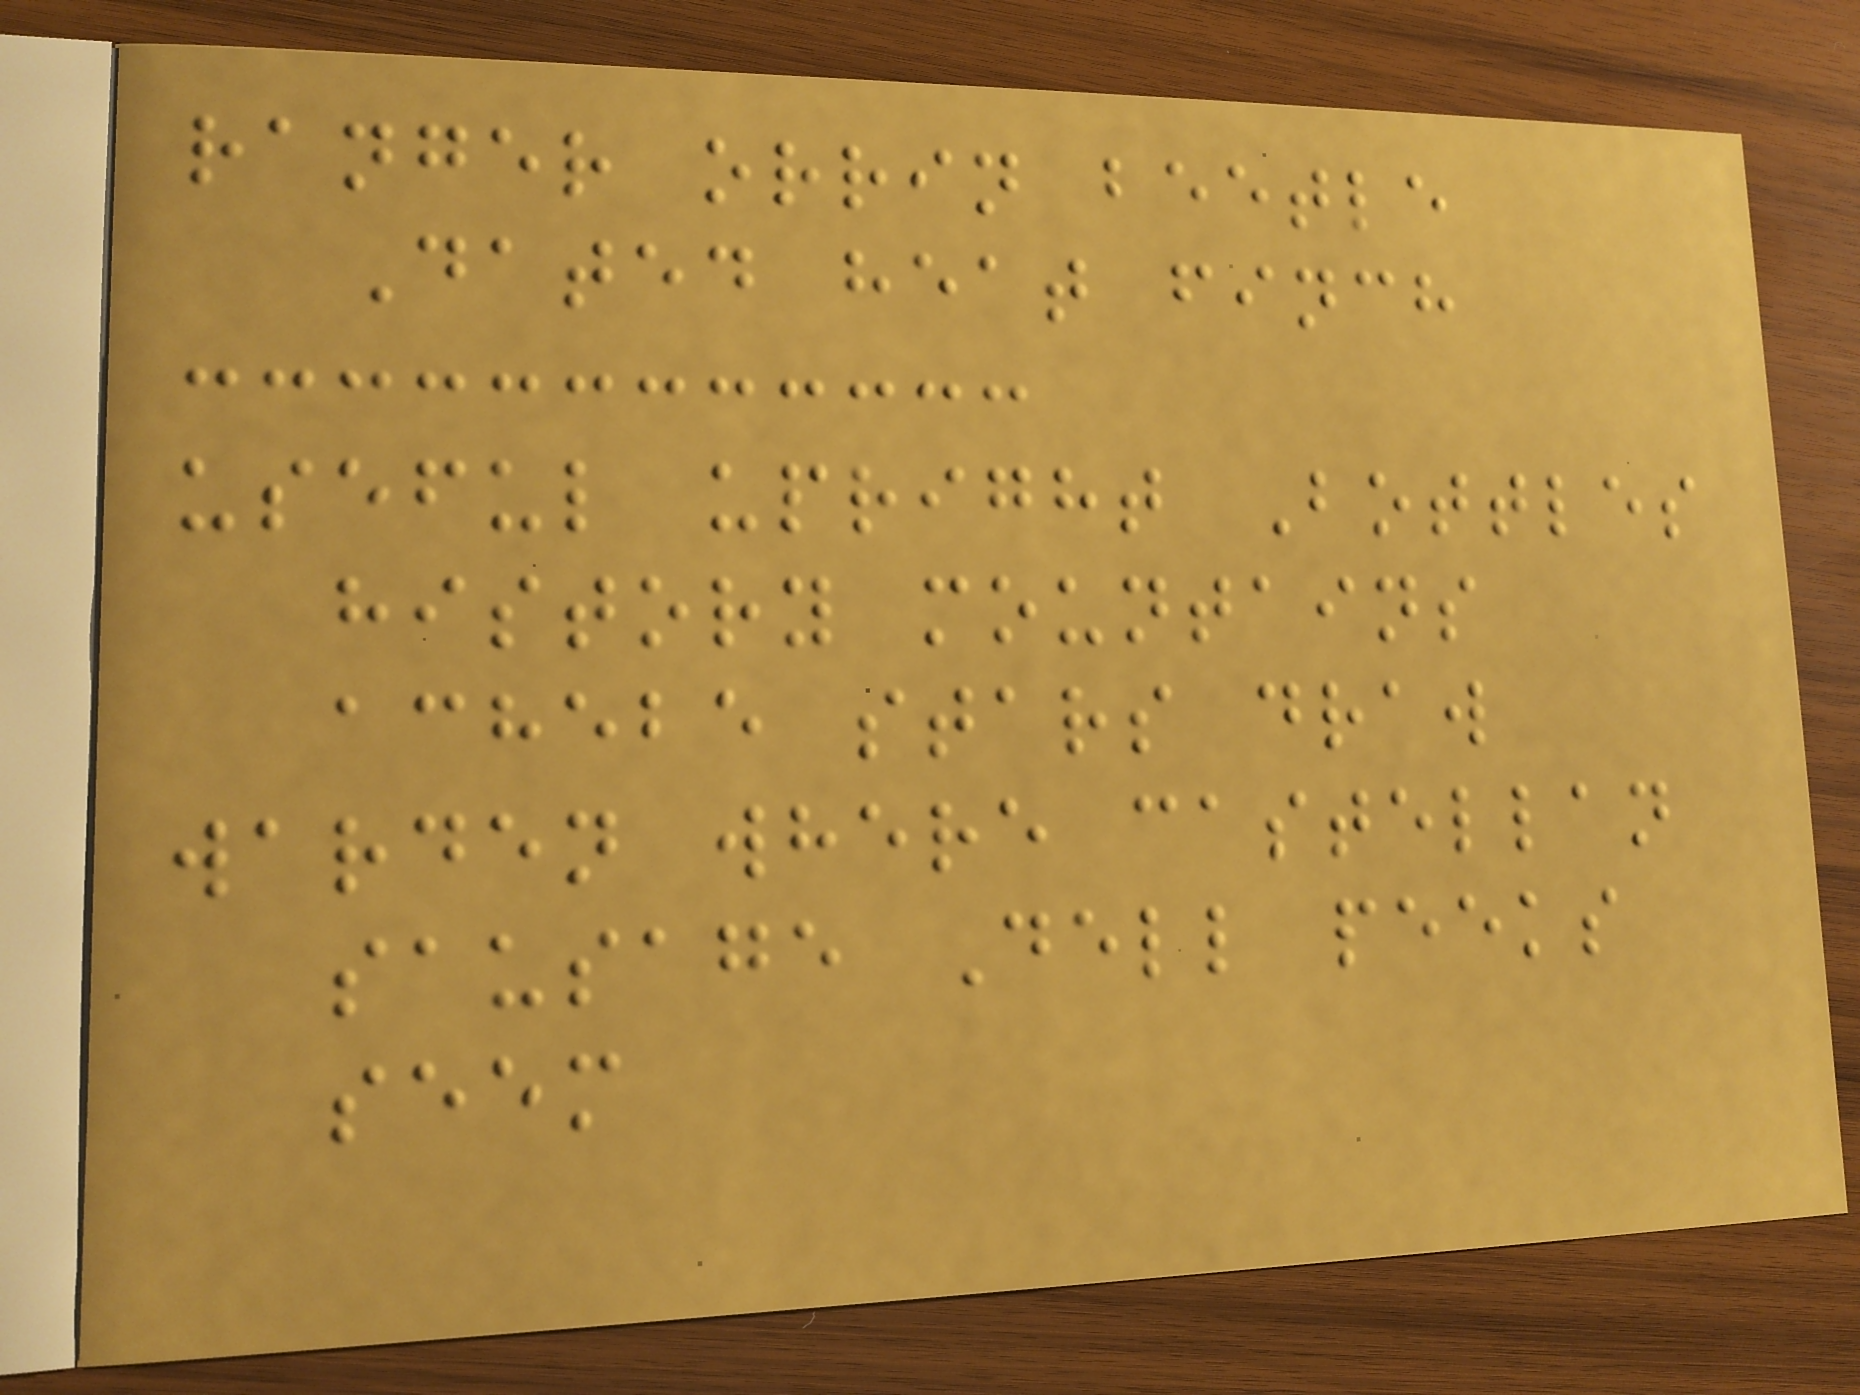ranger orrin beetle
Dated heat finch
useful upright Bottles
history mountains
achebe stars draw
warden where castellan
sausage Dell peeks
seem
